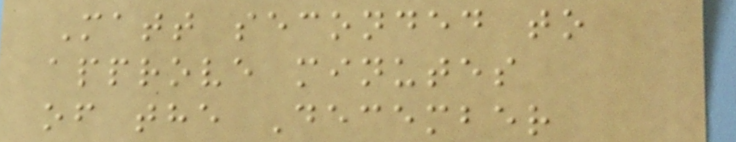Matt seconded to
approve minutes
of the December
